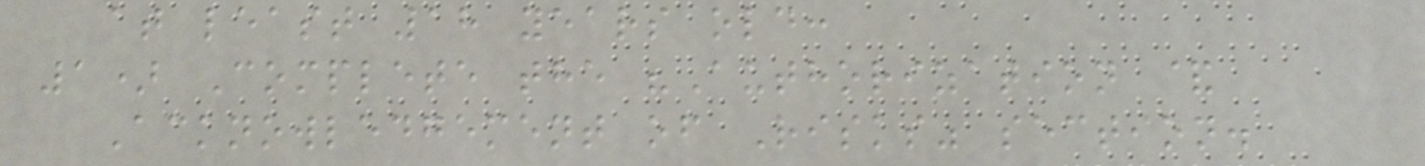at least 18 years old:
1) Complete the "Authorization &
Acknowledgement of Risks" section.
